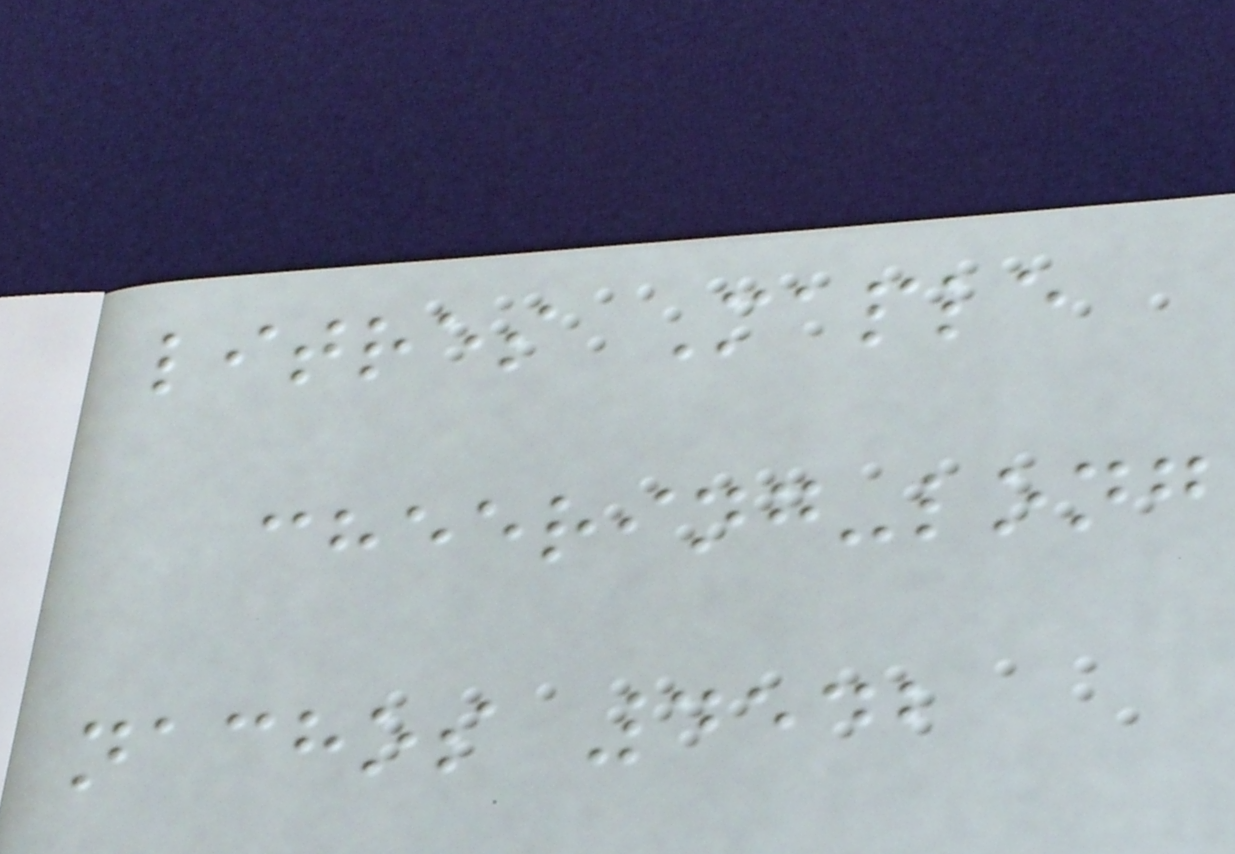litres Maple
cheering-long
nachos 4542
